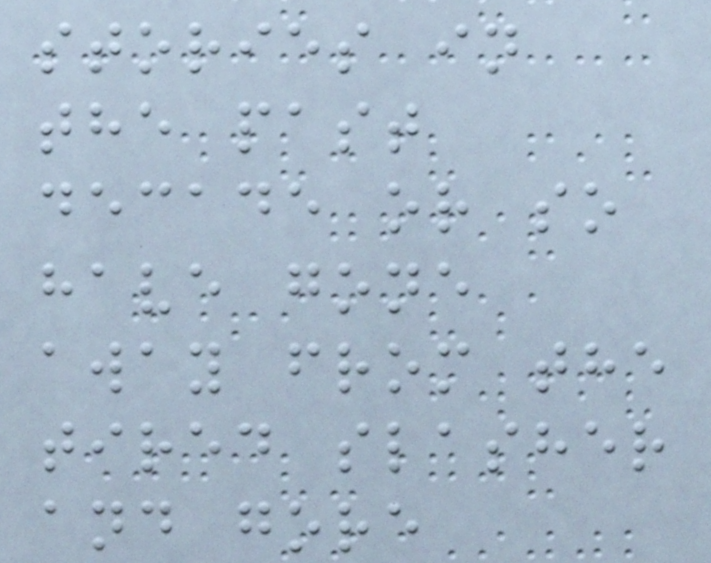stories in
the past
decade or so
have gone
away from the
tired slasher
and gore
